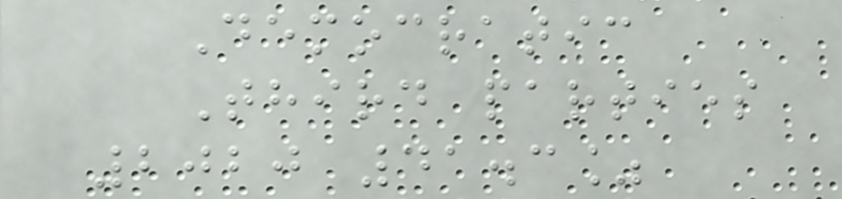Democratic
Third parties
2020 41.3%
